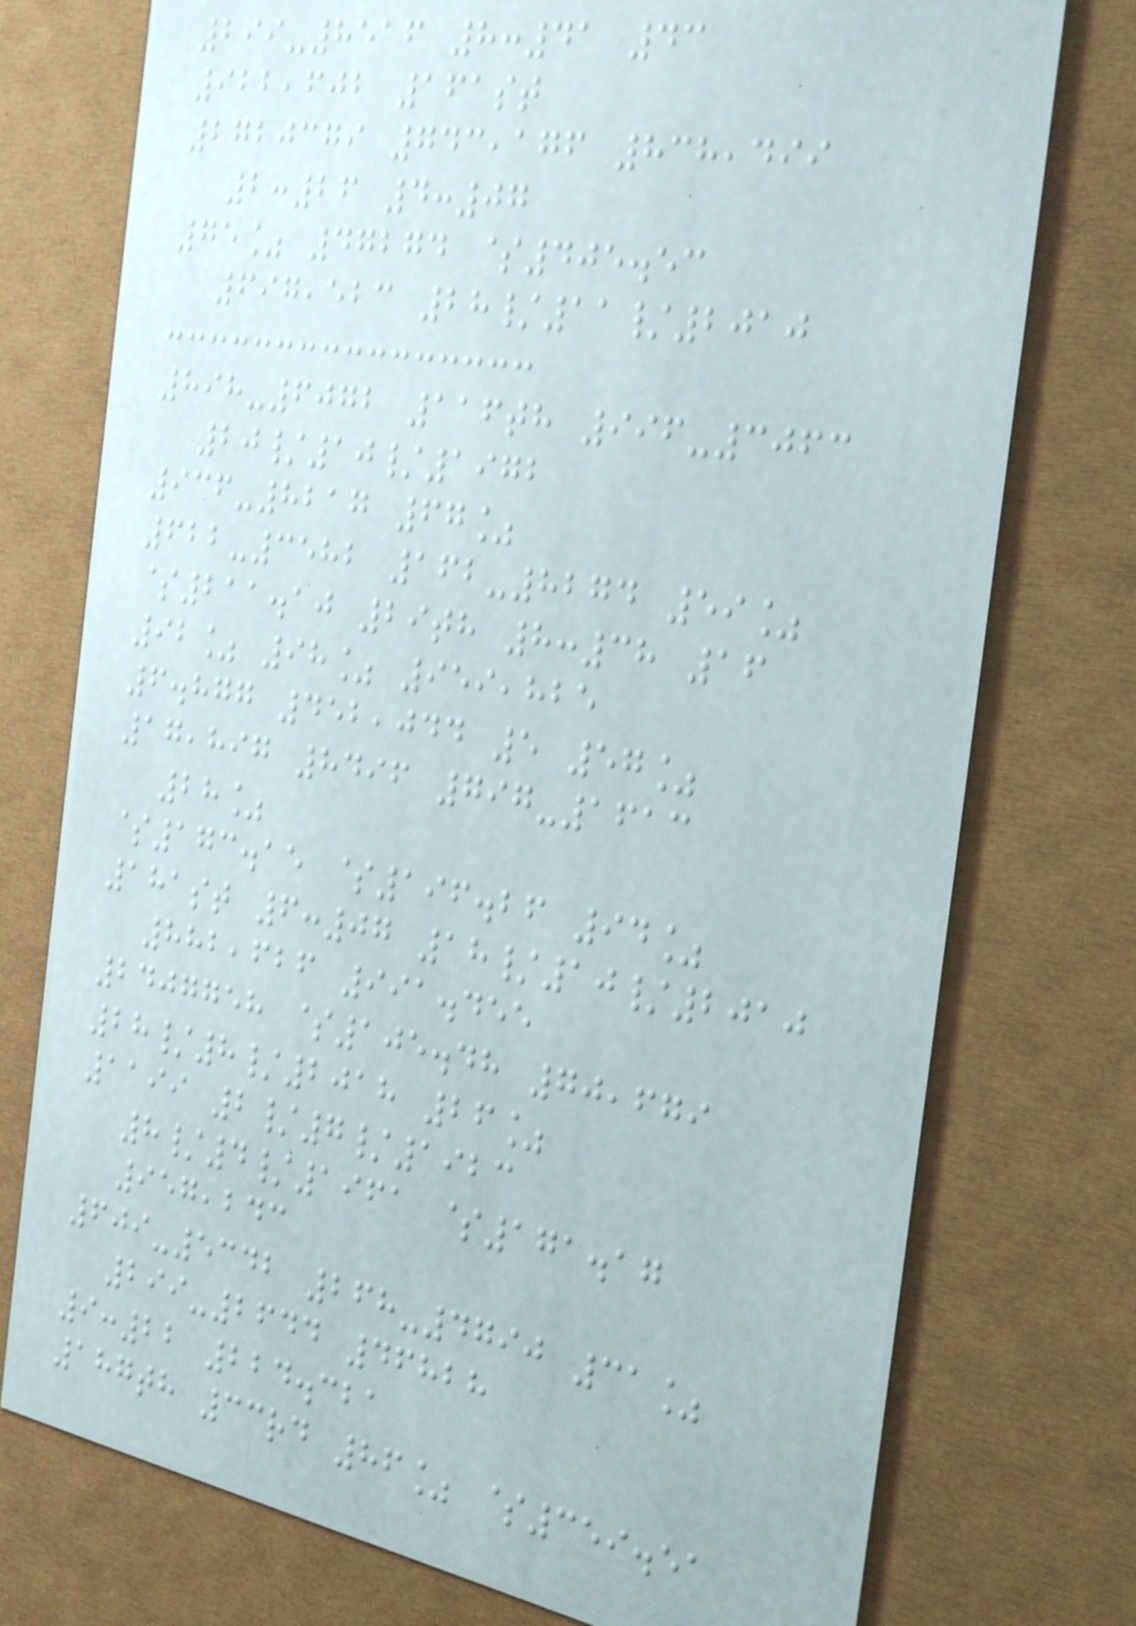299-8516 8:41 43
922,602 161st
2720379 743,176 838,499
2:26 4:07
75% 47274 $405.53
697,523 28/11/2010
898-6072 116th 996-3063
20/10/1972
936-8217 67%
622-3582 162-8274 59%
$211.10 29th 8:38 16
92% 98% 959,825
6.877 452,044 5 57%
17,897 8496 797-1613
28%
$173.15 $196.26 94%
181st 6:07 18/10/2010
882,626 991.455
2407758 $105.48 70,679
28/8/2018 26%
1199 2/7/1923
8/4/1961 $171.17
957,243
609-5342 268-4790 31%
299-2644 46828
9:22 224.321
187th 33rd 86% $359.51
